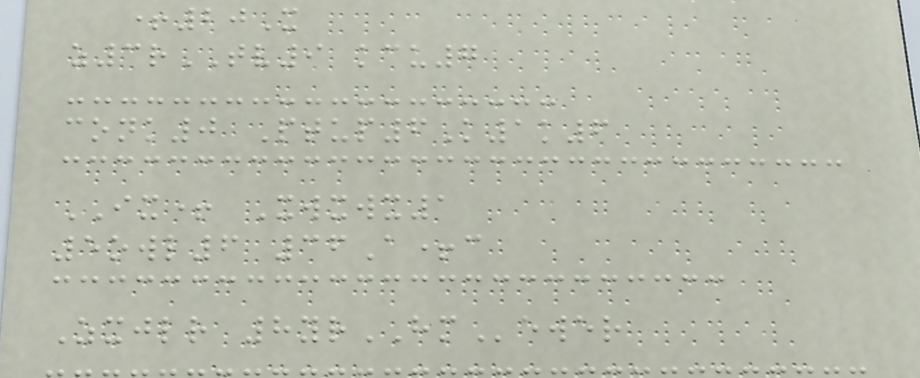+20X
z3rTV9 kcu7
conk0 Ptup6K1k6
IX+ Xwxwx1
5owl6 36A+c
Zxjlr 8yrHMewer
